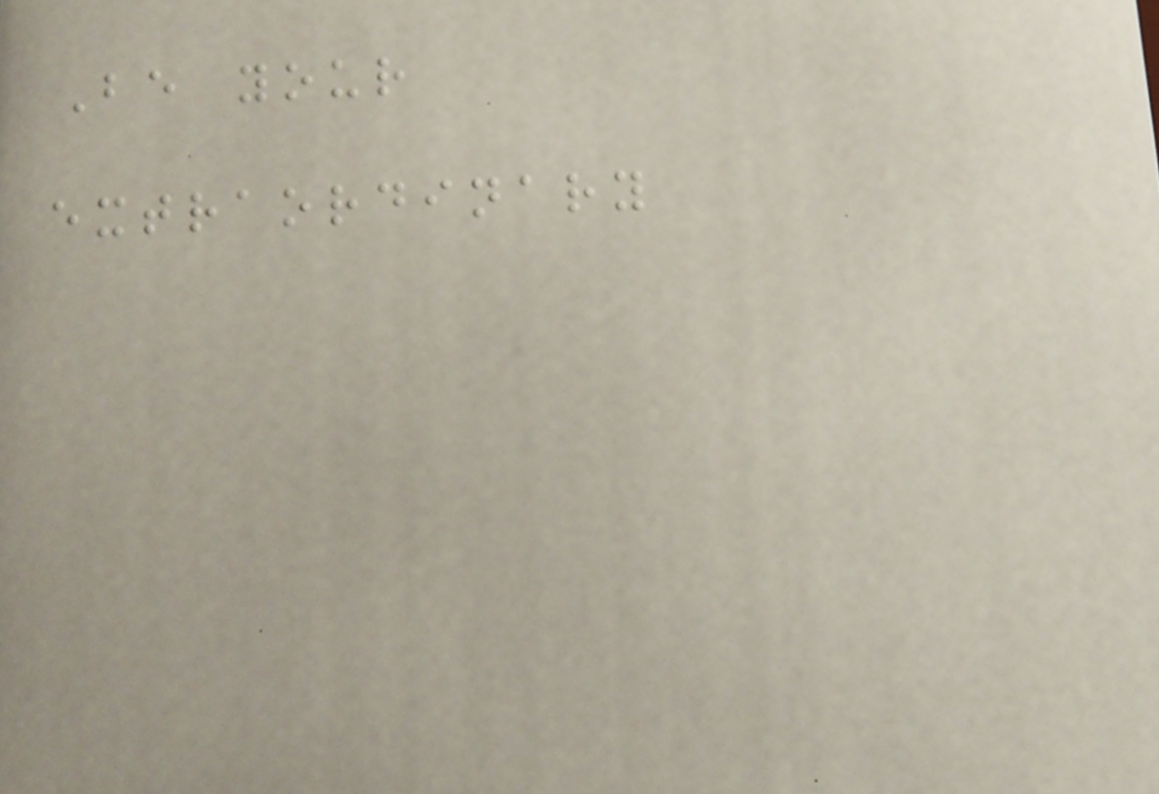Be your
extraordinary
